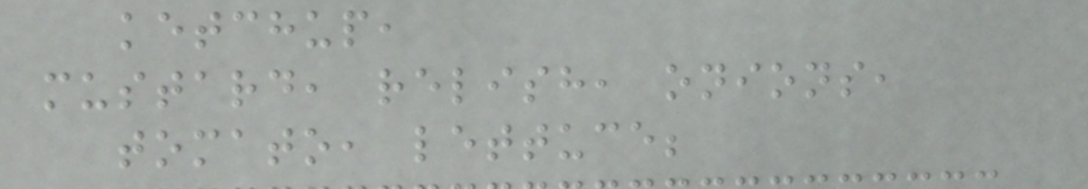ketchup,
mustard, relish, onions,
tomato, lettuce;
